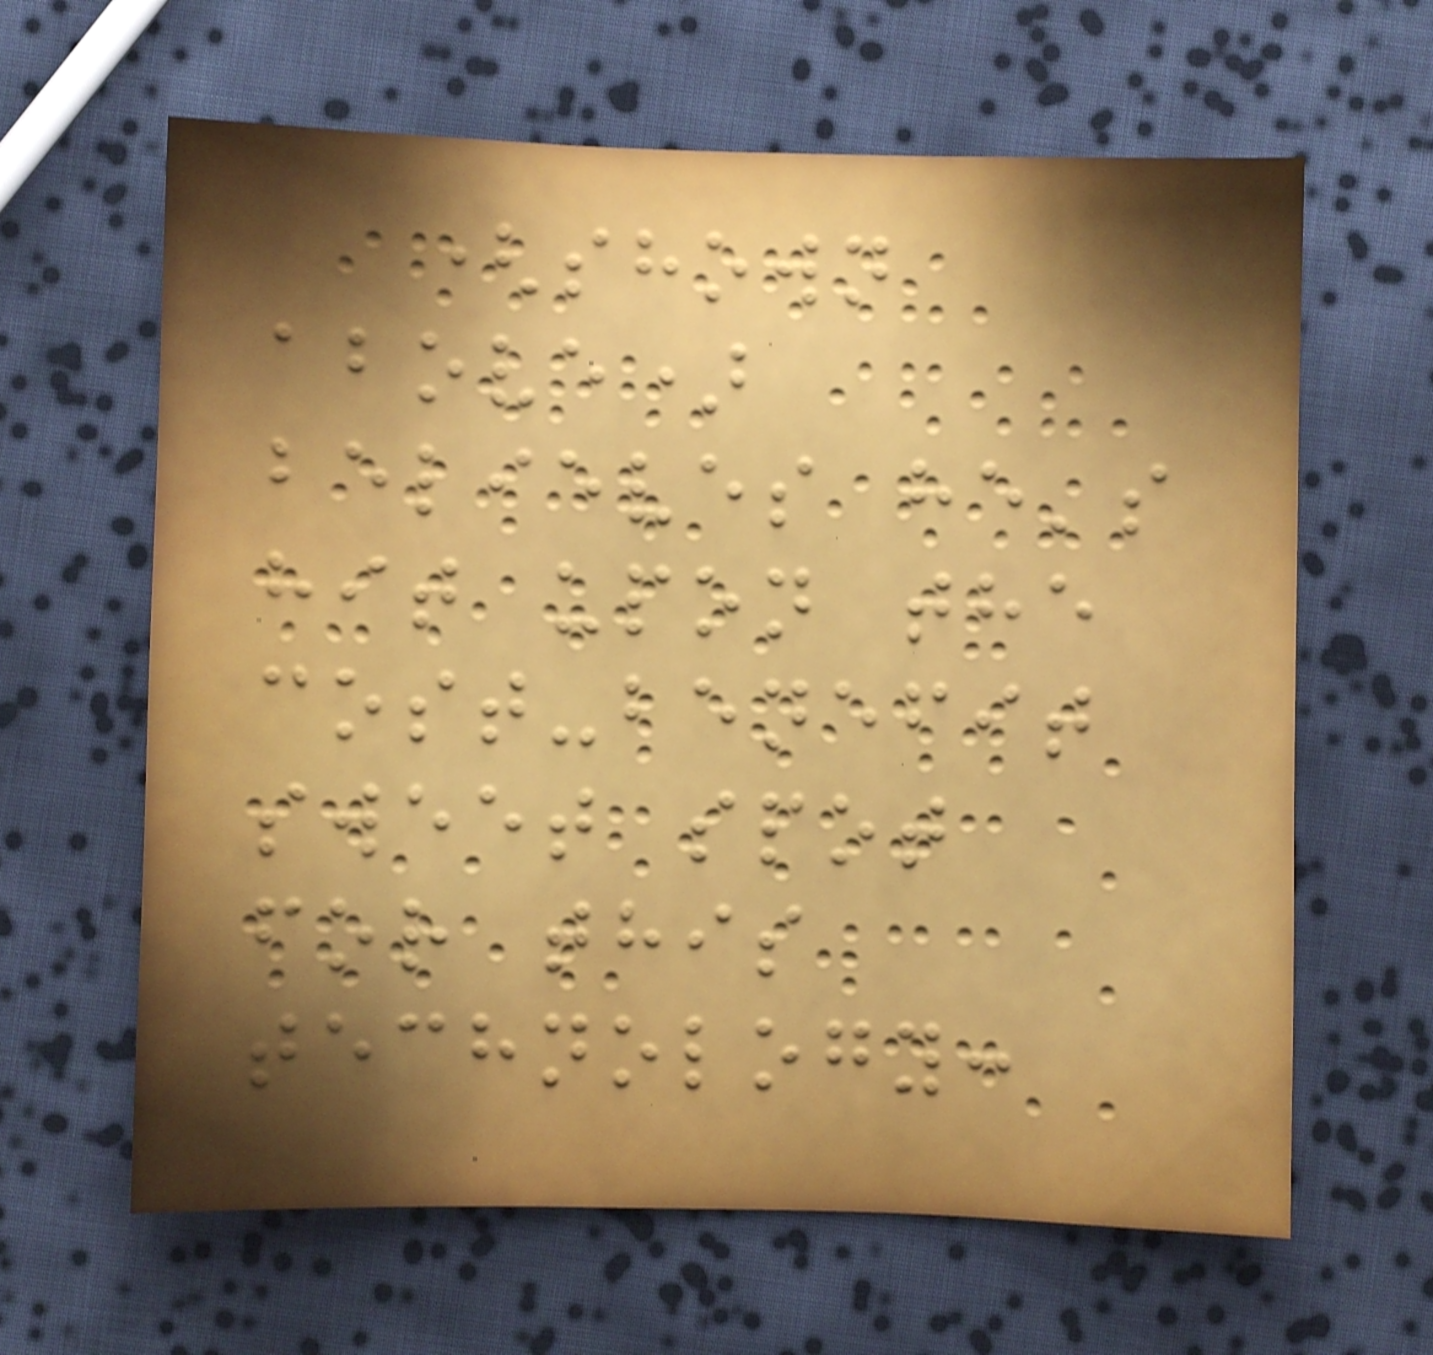(shown
above)
believes he's
hit upon the
cost-benefit
sweet spot
for this
technology:
